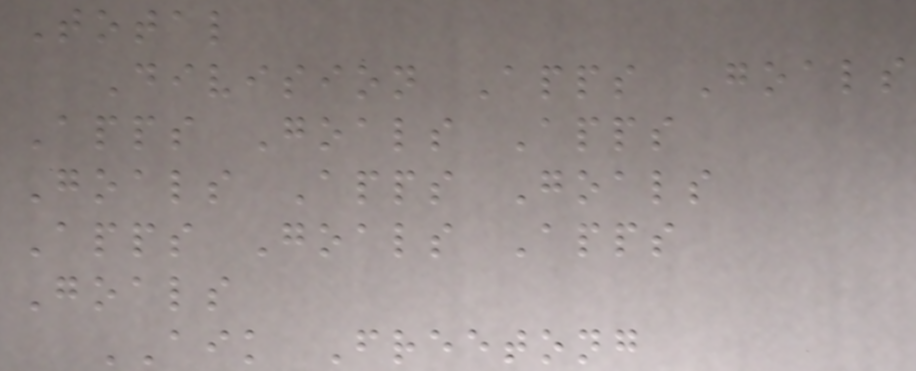Total
Division Apps Goals
Apps Goals Apps
Goals Apps Goals
Apps Goals Apps
Goals
AIK Freetong
